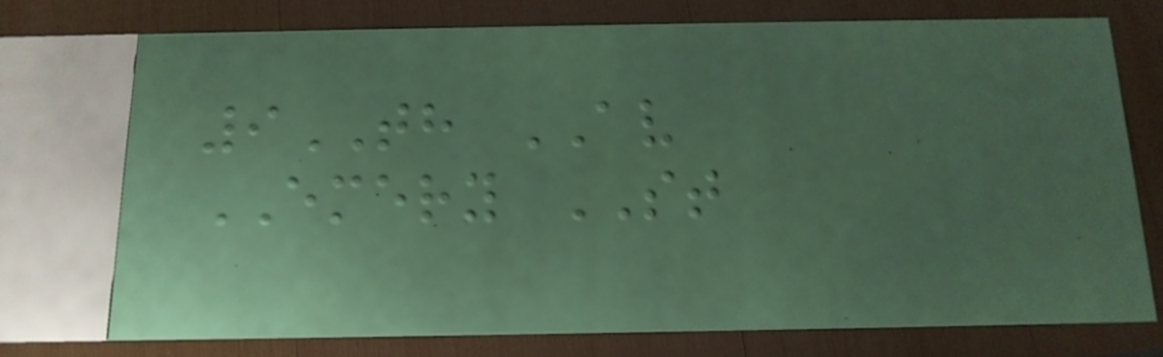9TH AV
EMERY ST
